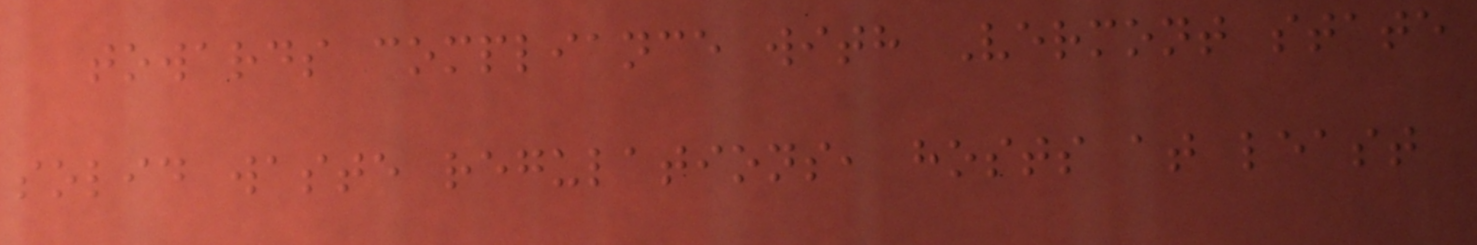towards compliance with Vermont state
solid waste regulations, hosts at least
